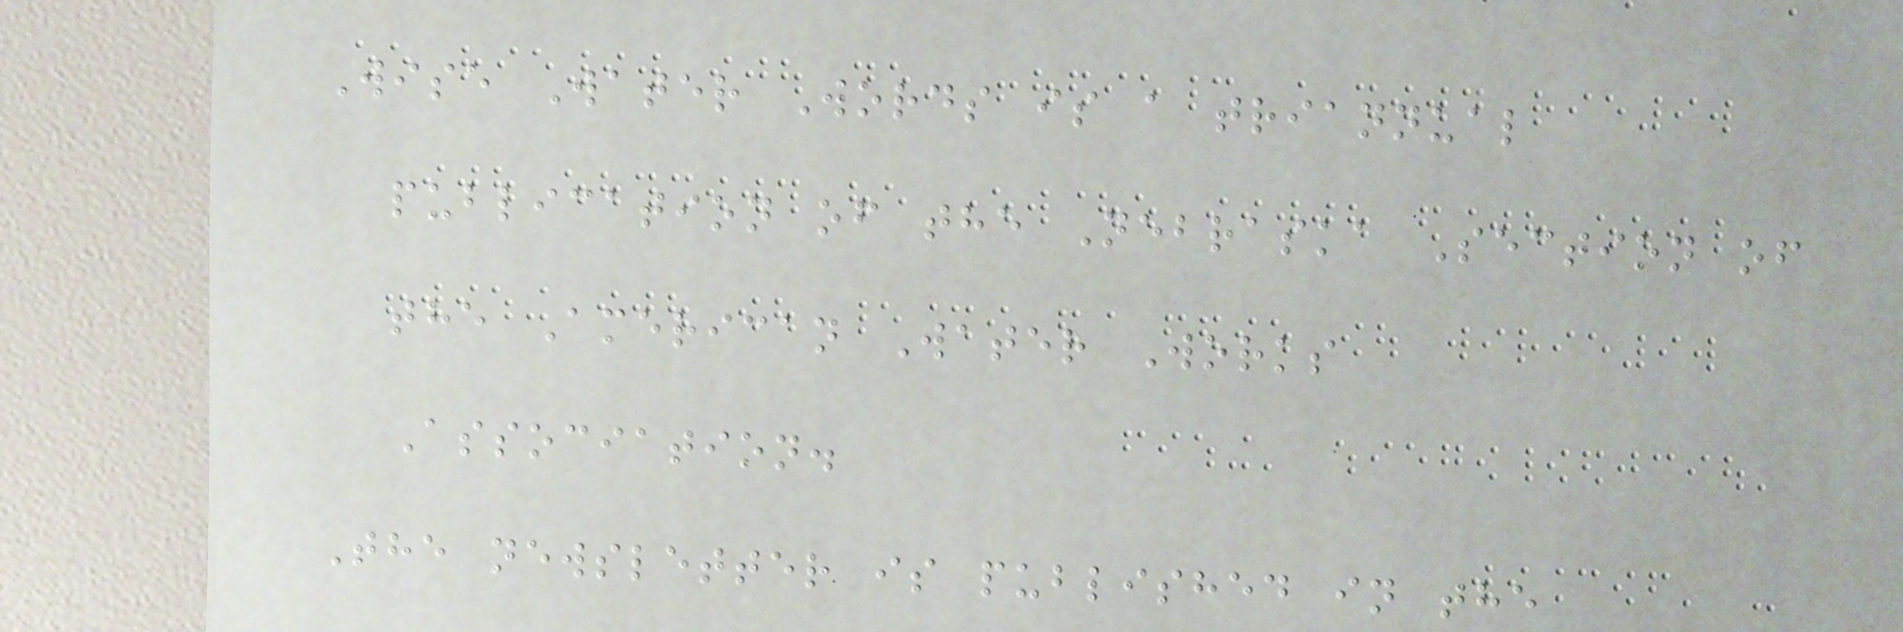Wise Water Words is a triannual
publication of the Nebraska Section of
the American Water Works
Association.
The newsletter is published in the
